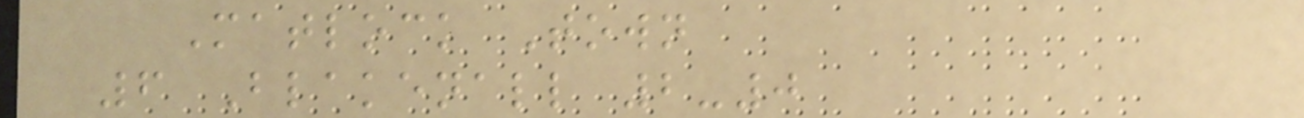Matlock Town
6 Blakenall 2-0
